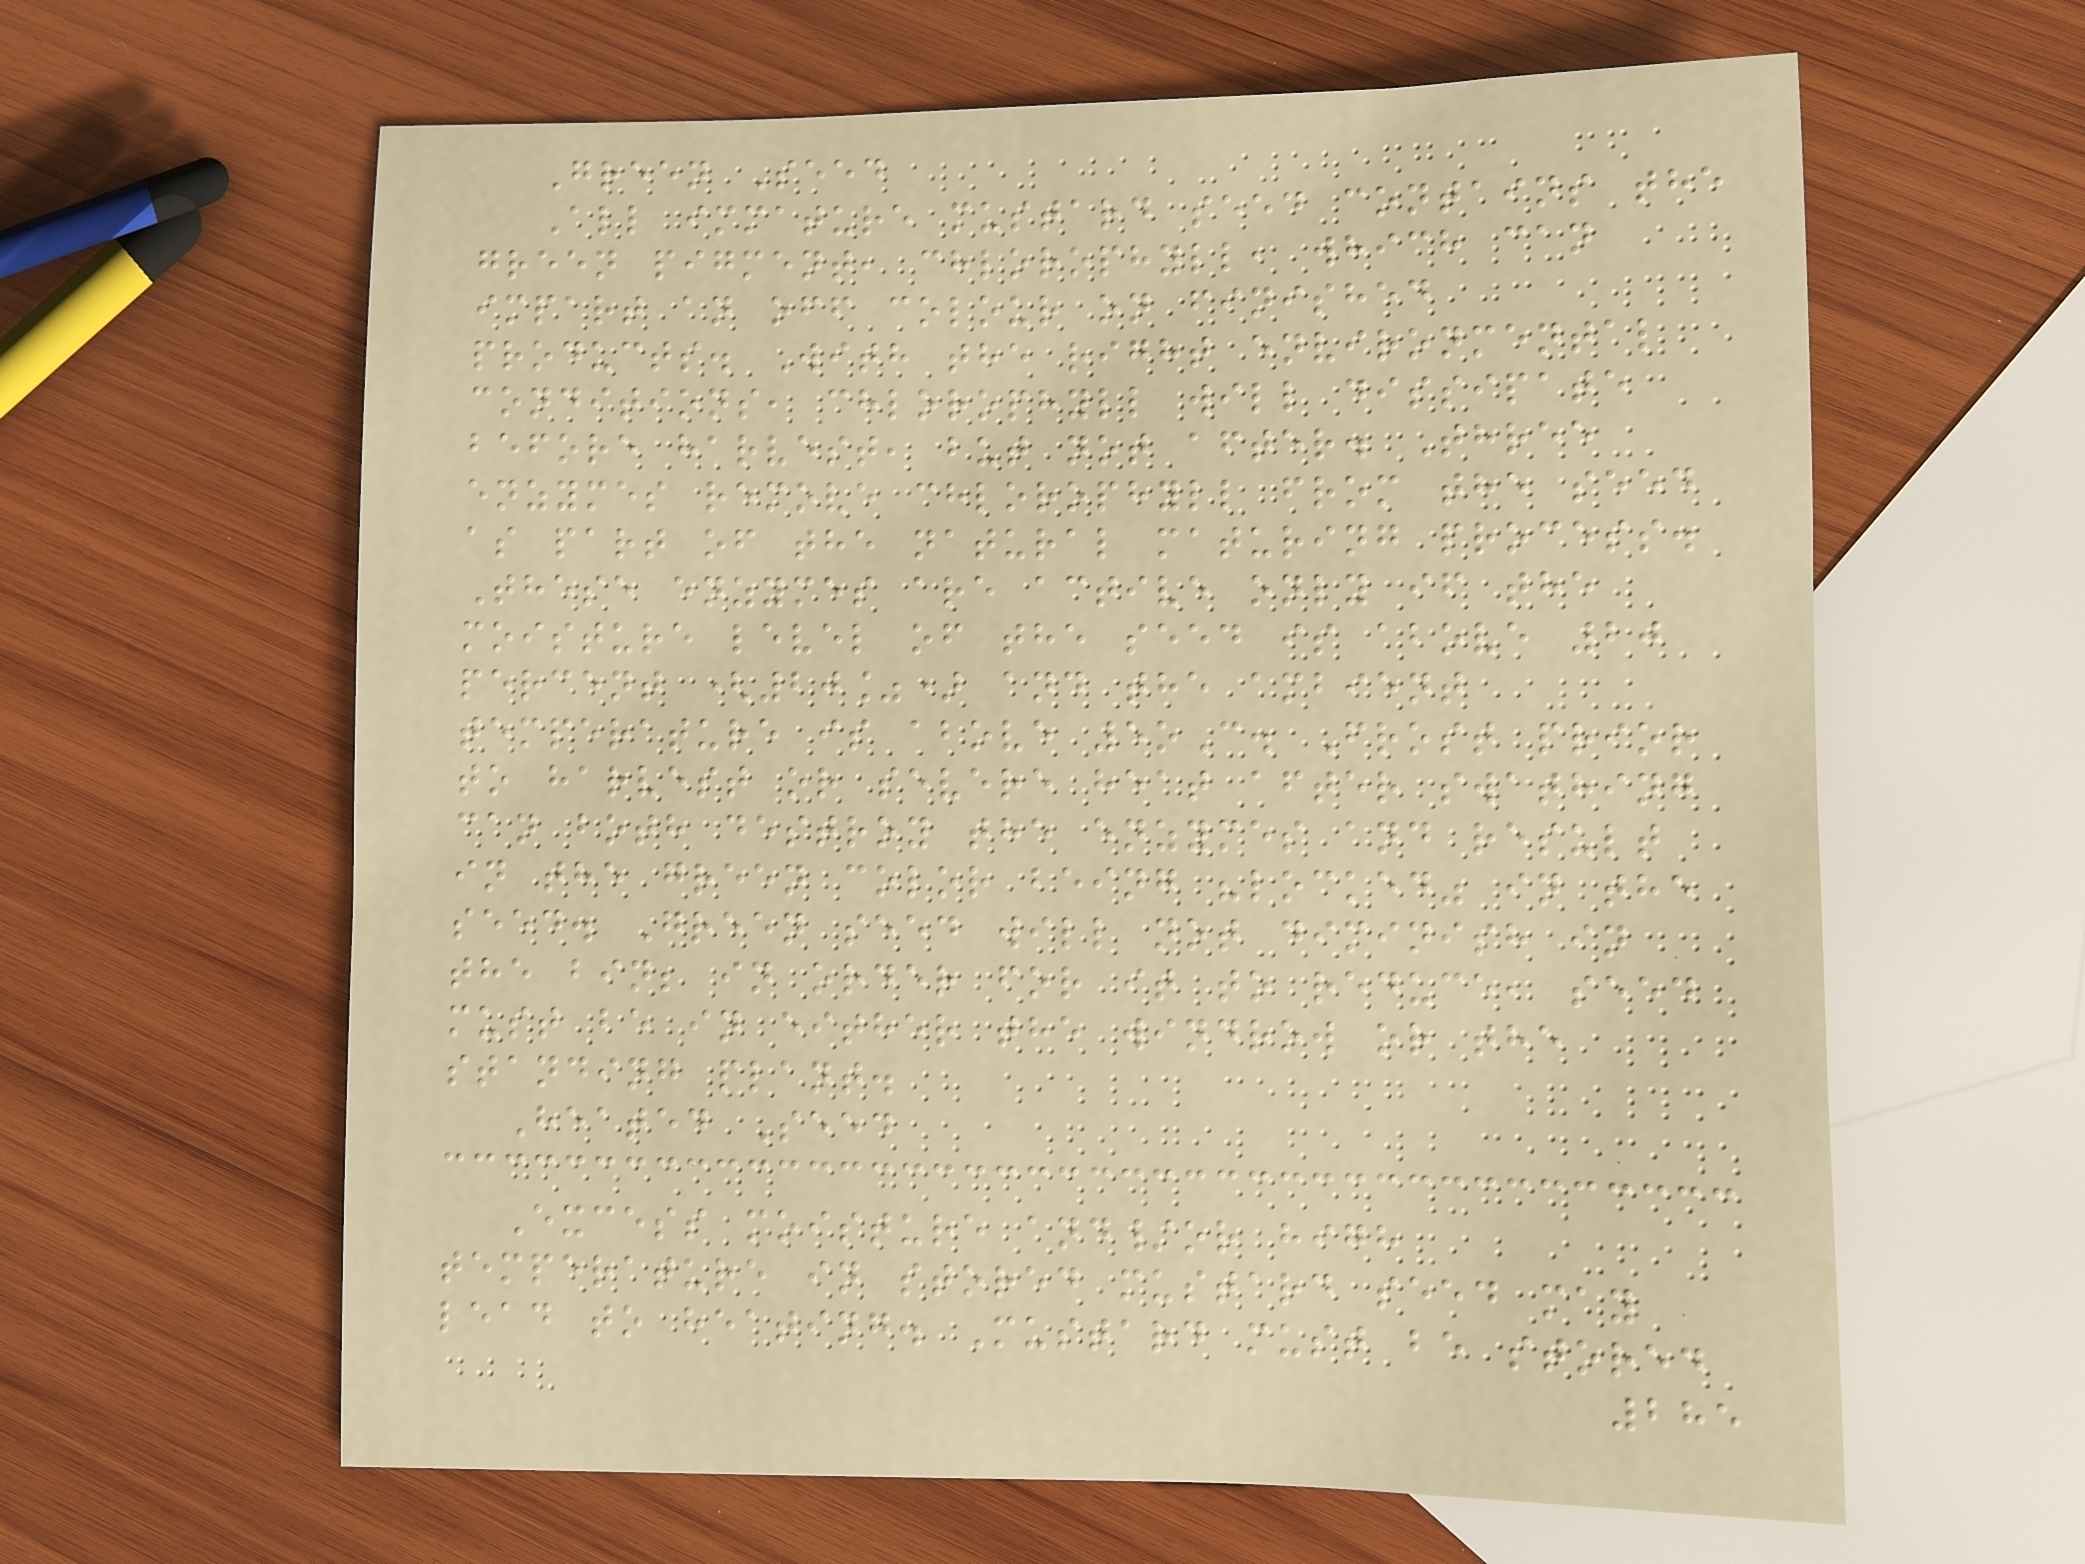Green Seed
All immature mustard seed contains the
green pigment, chlorophyll, which can
impart an off colour on finished
products. With the right environmental
conditions, chlorophyll will dissipate
before harvest, but not after. Three
enzymes remove chlorophyll from the seed
as part of the natural maturing process.
These enzymes are active only if the
moisture level of the seed is above 20
percent (20%) and the ambient
temperature is above 5oC. Frost prior
to harvest or severe heat after swathing
can both destroy the enzymes and result
in the green color being "locked" in the
seed. Green seed will not diminish in
the bin; in order for it to reduce, seed
must be in either the windrow or the
standing plant.
Heated Seed
Excess moisture and/or high
temperature in stored mustard seed may
lead to heating. Mustard must be stored
285
